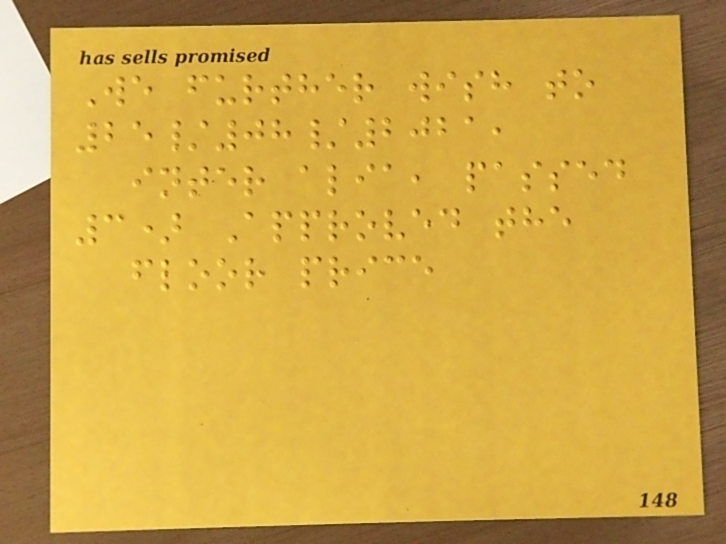We further wish to
25/08/2021,
inter alia, passed
3) Approved the
floor price
